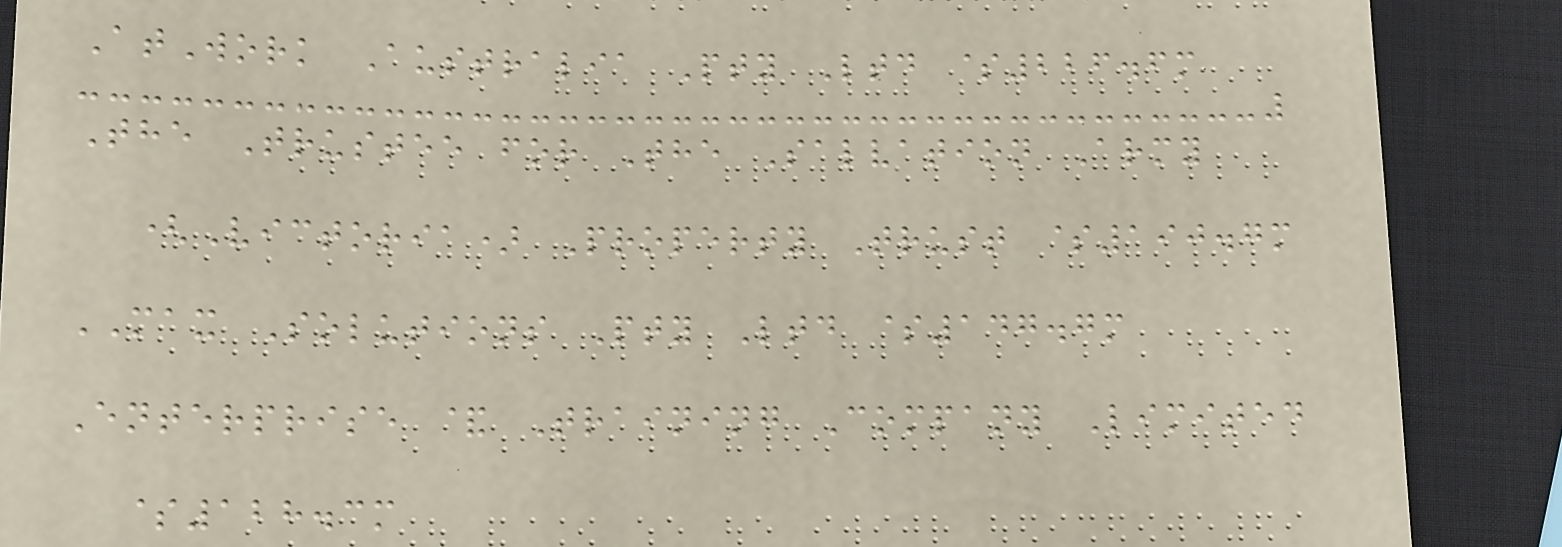AtWork Australia Pty Ltd $226.6m
The Trustee for The Salvation Army
(Victoria) Property Trust $190.7m
MAX Solutions Pty Ltd $147.7m
Enterprise & Training Company Limited
$128.3m
